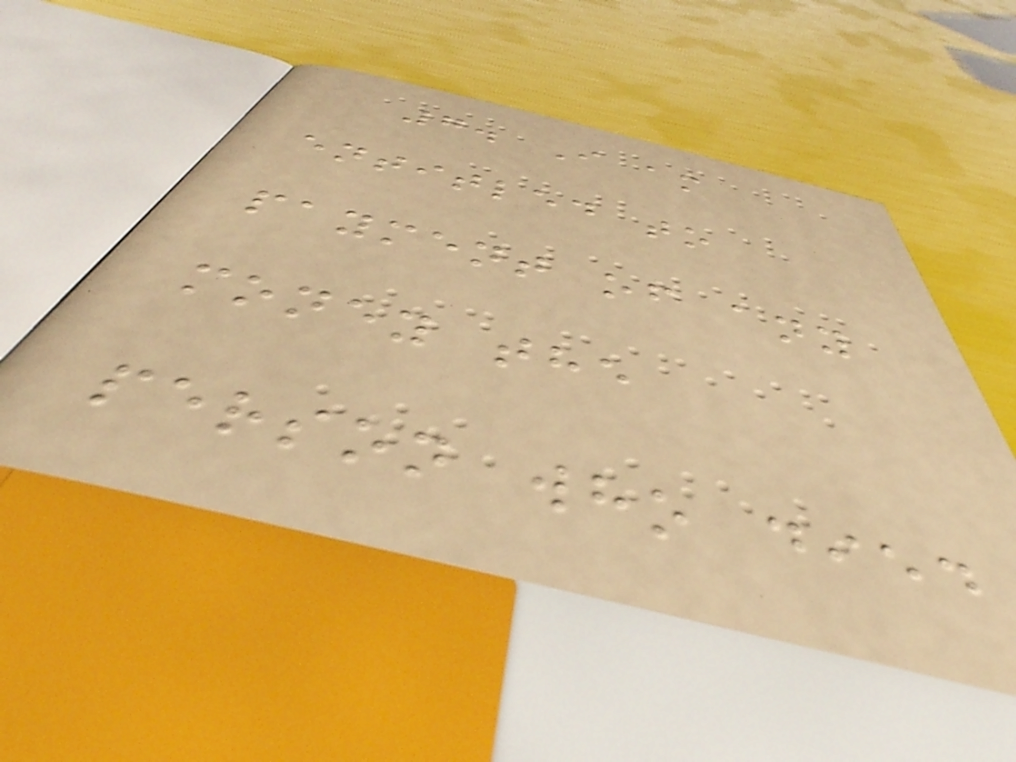7. I am
entitled to
payment of any
money the
person who died
